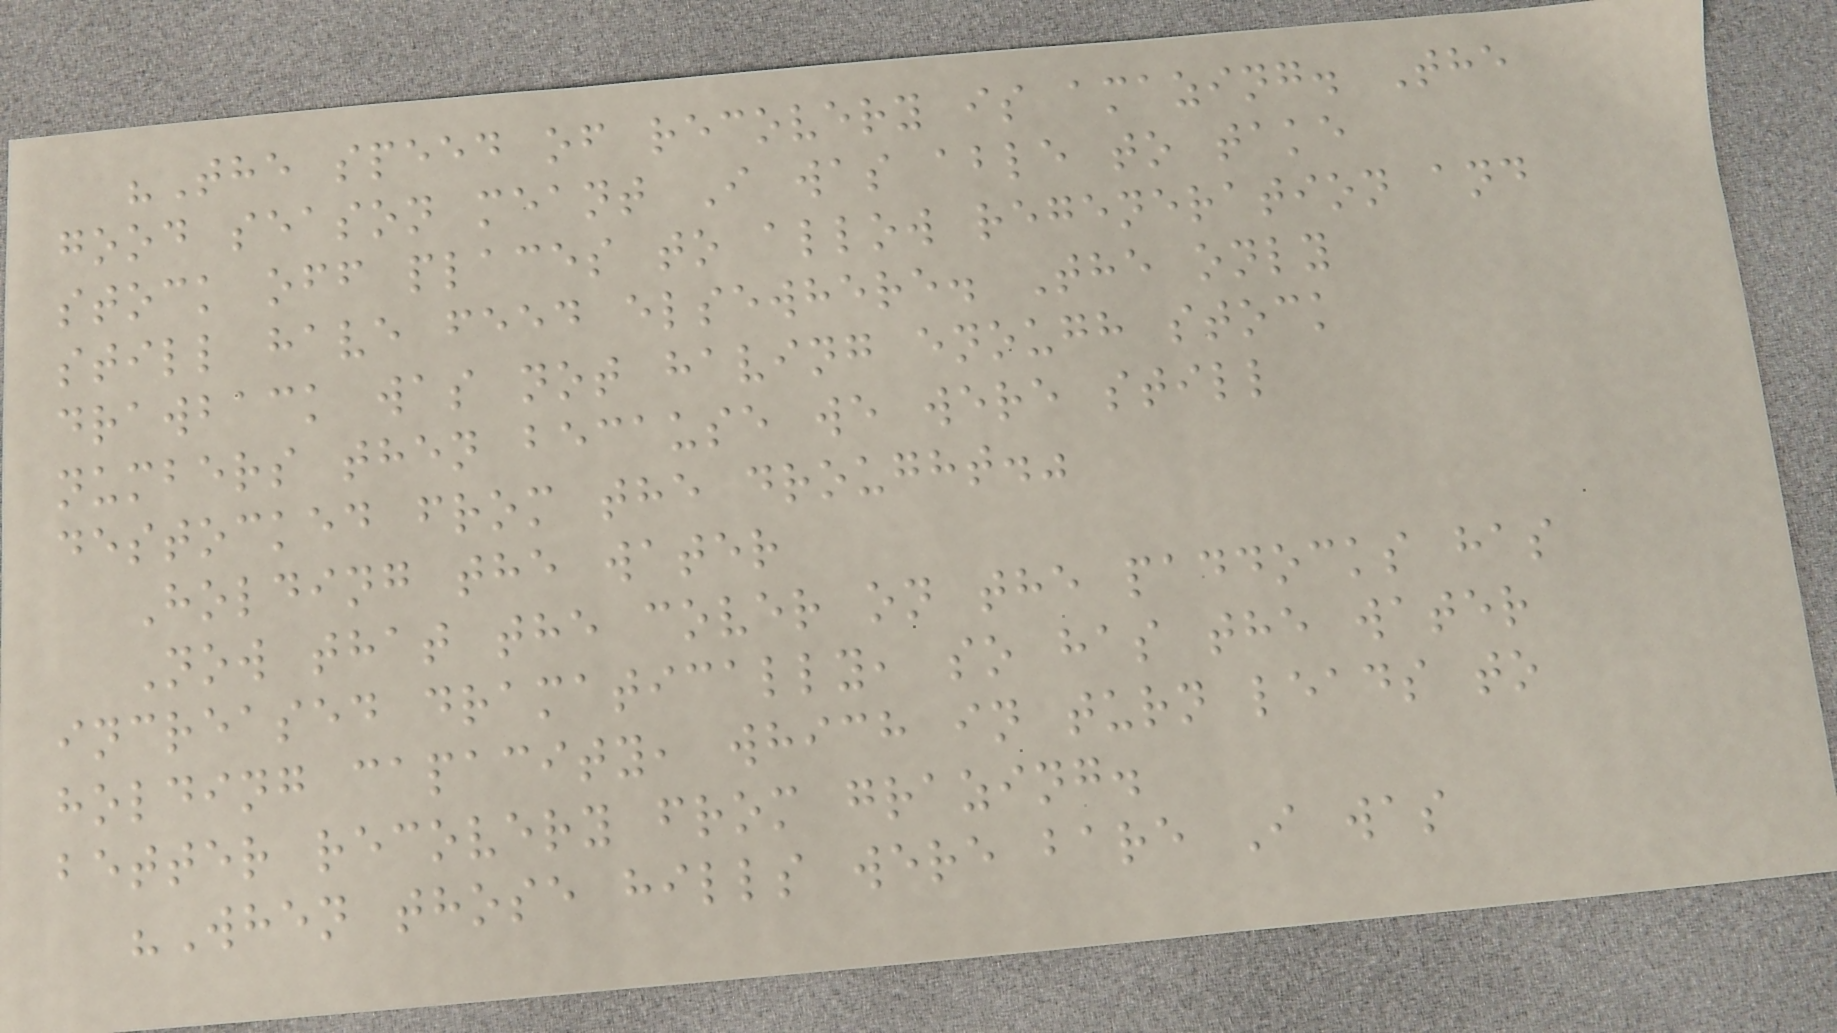"The speed of recovery is amazing. The
good season meant I was able to take
stock off places to allow regeneration and
still have feed elsewhere. The only
drawback was not having enough stock
numbers then because we were still
destocked from the drought."
Holding the water
Now that the cover on the paddocks has
increased dramatically, so has the water
holding capacity, which in turn leads to
better recovery from grazing.
"When those hills were bare I was
